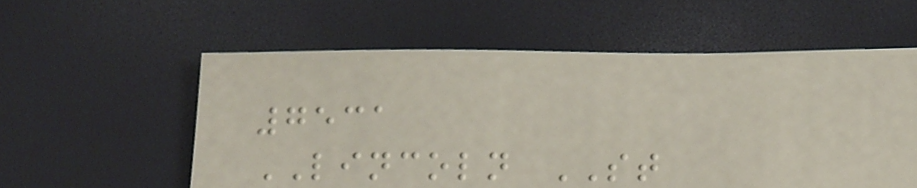7531
LINCOLN ST
